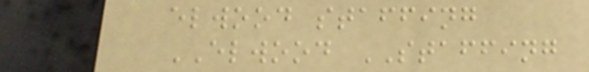elwood staffing
ELWOOD STAFFING
